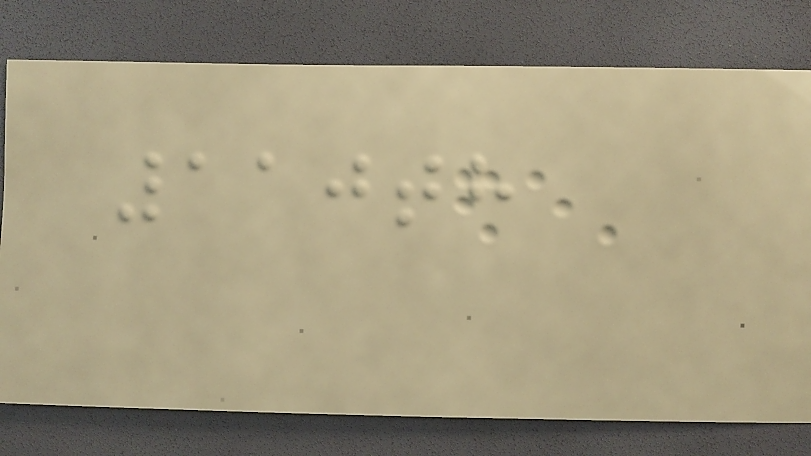110th
